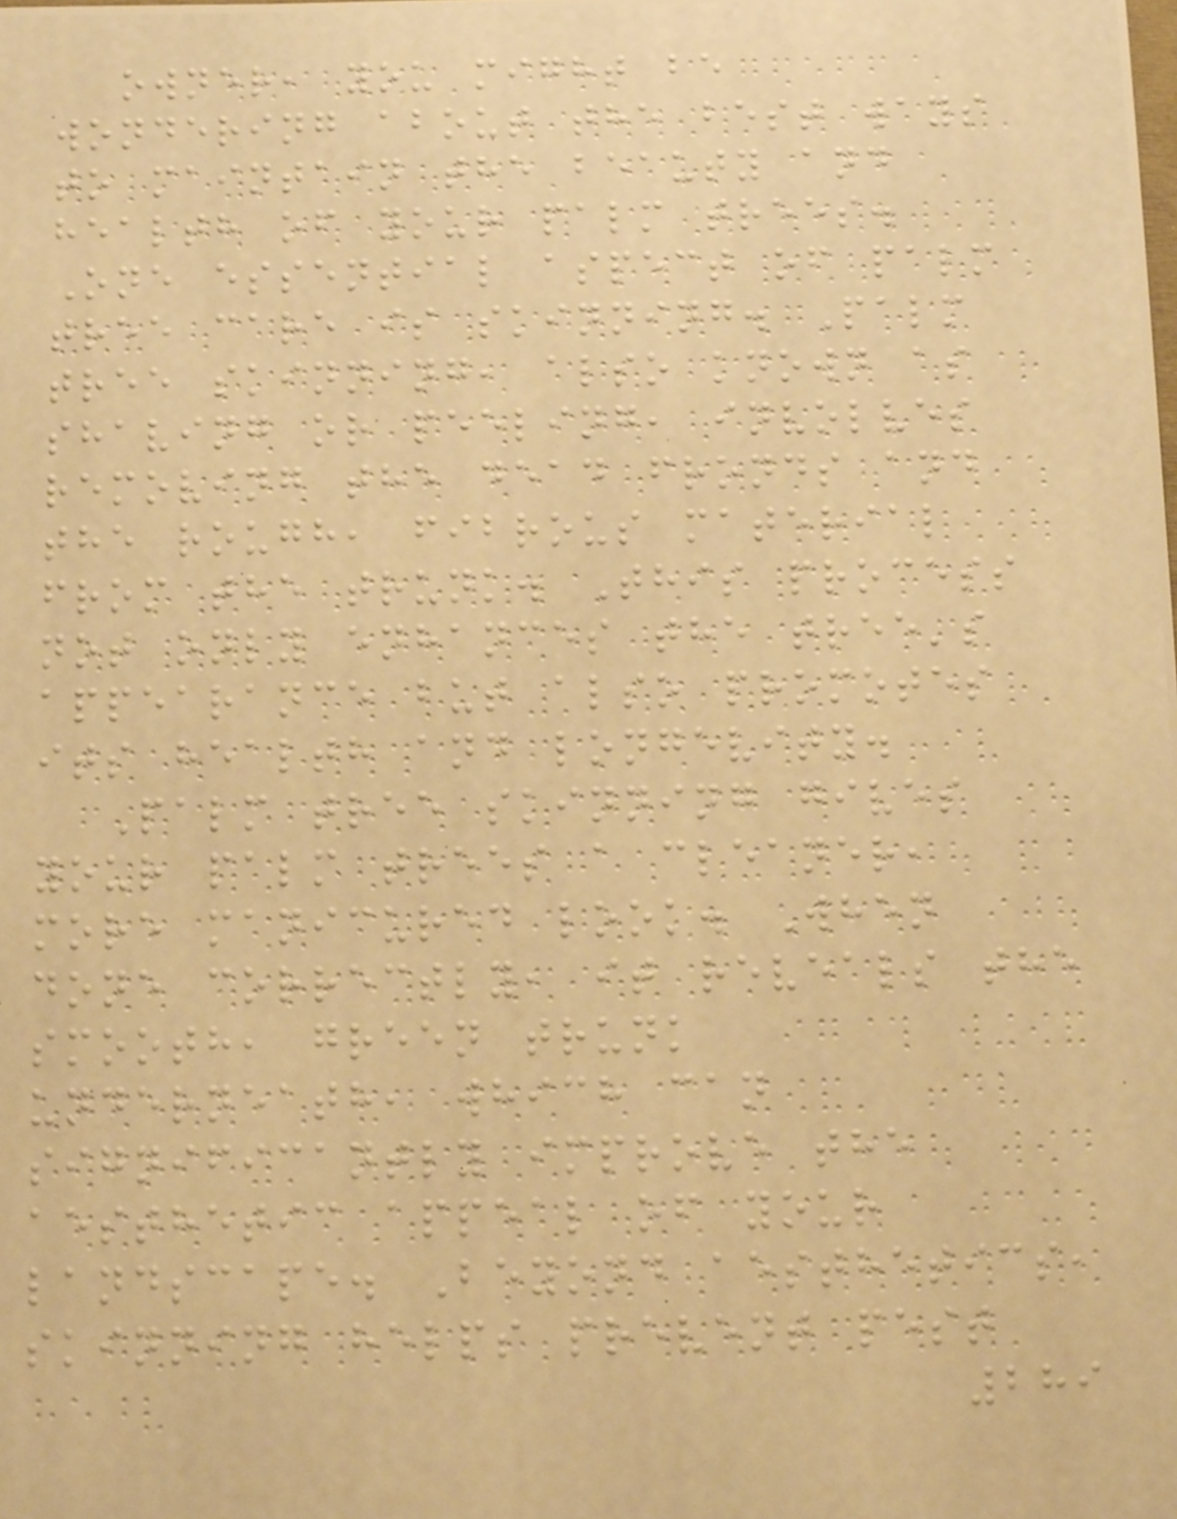owner, you might be
wondering about the best ways
to maintain the beauty and
health of your palm trees.
One essential aspect of palm
tree care is skinning. Palm
tree skinning, also known as
shaving or peeling, involves
removing the dead fronds and
the rough, fibrous material
from the trunk. This process
not only enhances the tree's
appearance but also promotes
its health and longevity.
Palm tree skinning gives
your palm trees a cleaner,
more manicured look. When
done correctly, it reveals the
smooth, green trunk
underneath, which can
significantly improve the
aesthetic appeal of your
landscape. Beyond aesthetics,
skinning helps prevent pest
289
